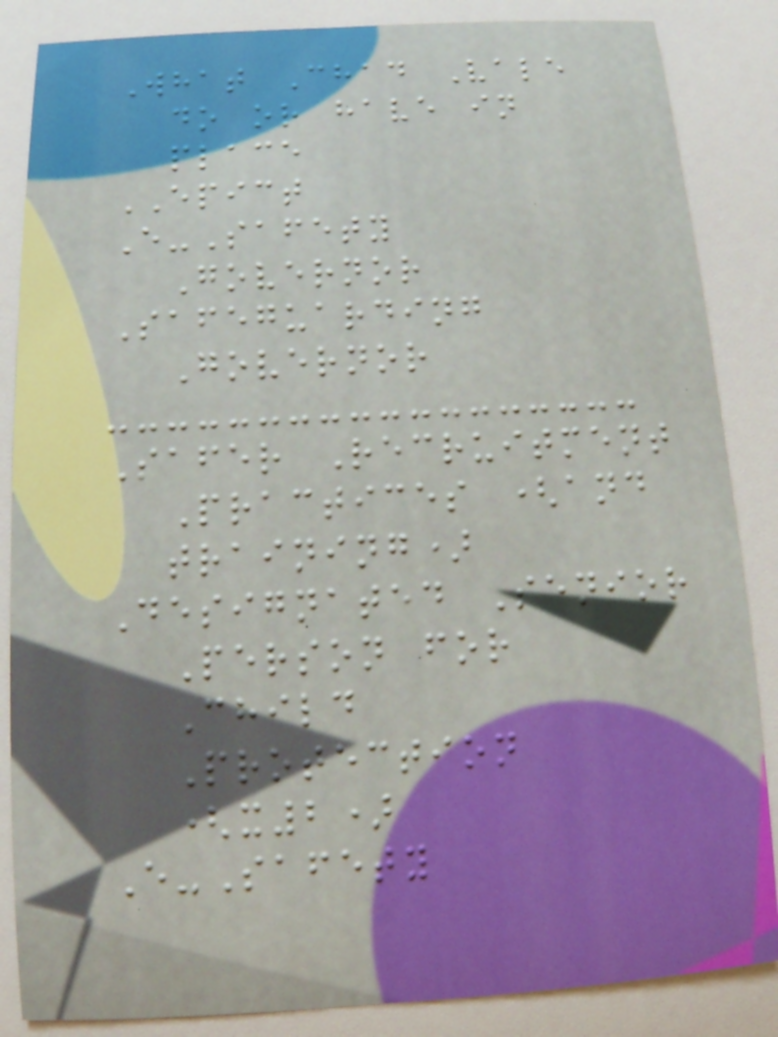What Chad Vale
do or have in
place
EPICT
E-Safety
Governor
Safeguarding
Governor
Safer Recruitment
Practices (and
training)
Designated Senior
Person for
Child
Protection
(x2)
E-Safety
